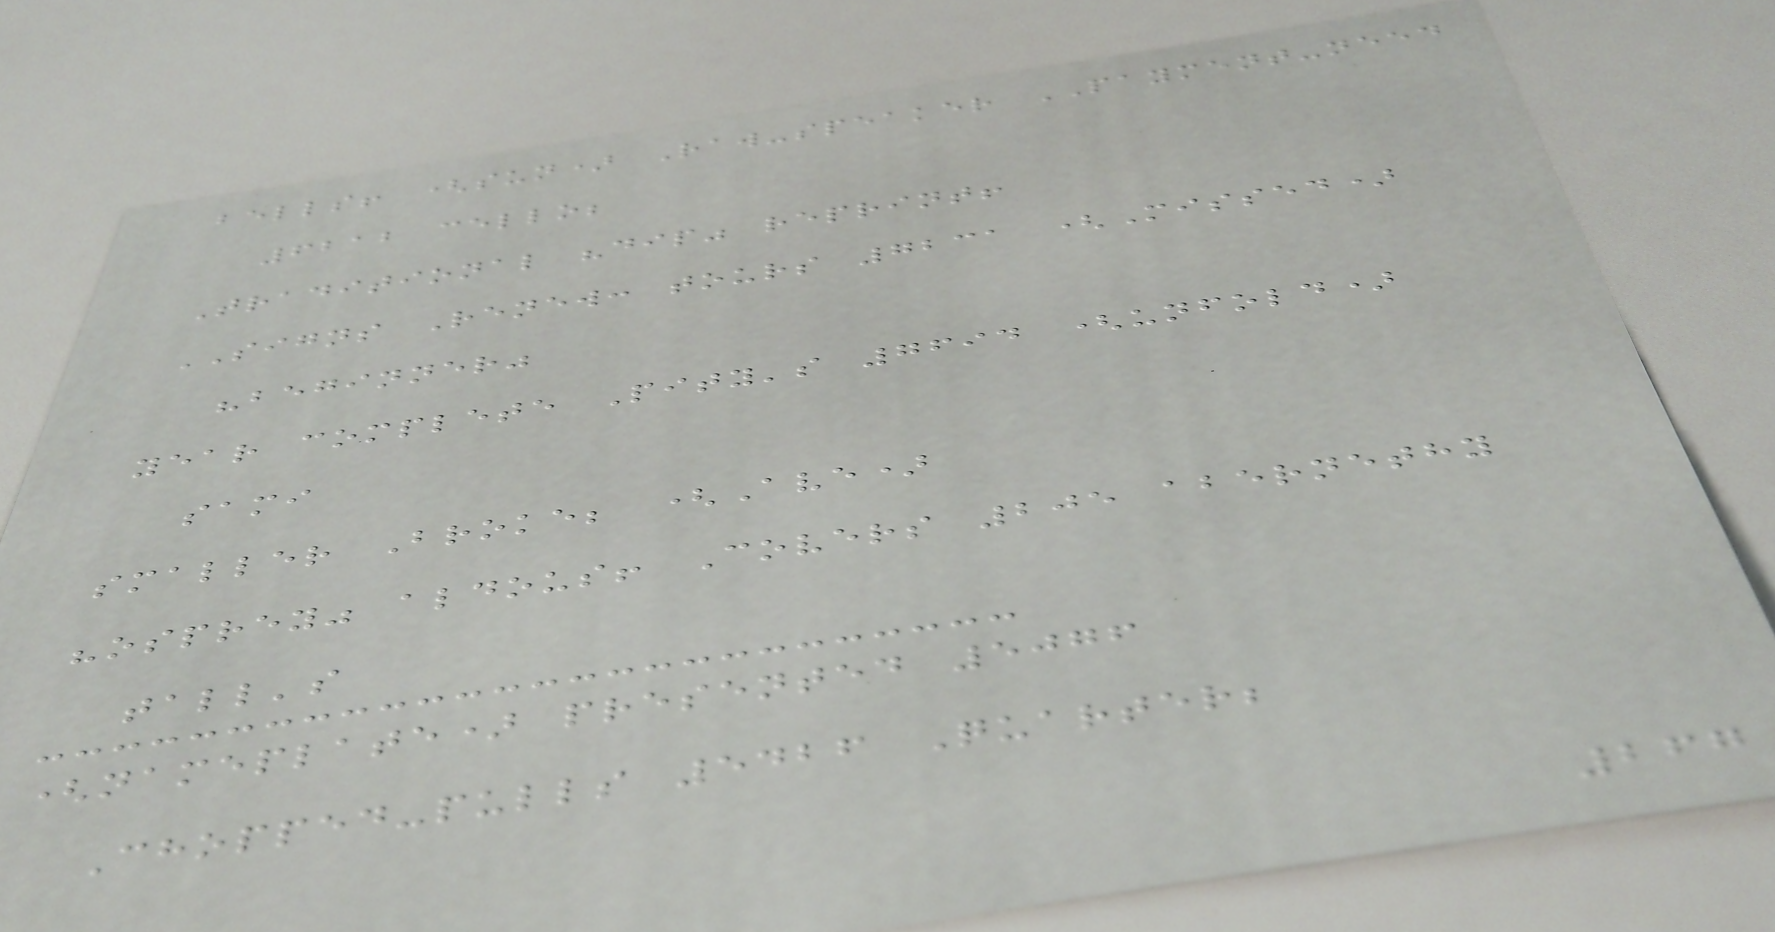bells! (sun) Raw-speaker PAYMENT-need
6212 cello;
Traditional "dip" reprint!
SIGNS Renew: tours 7231 (Missed)
"beginner"
year complete Pity's 7694 (unfold)
sami
smaller Broke; (Ave)
"osprey" aldous! Covers 205 abernethy
tall's
(nameplate) presented 5076
Chopped-pulls 5426 Quarter;
267
